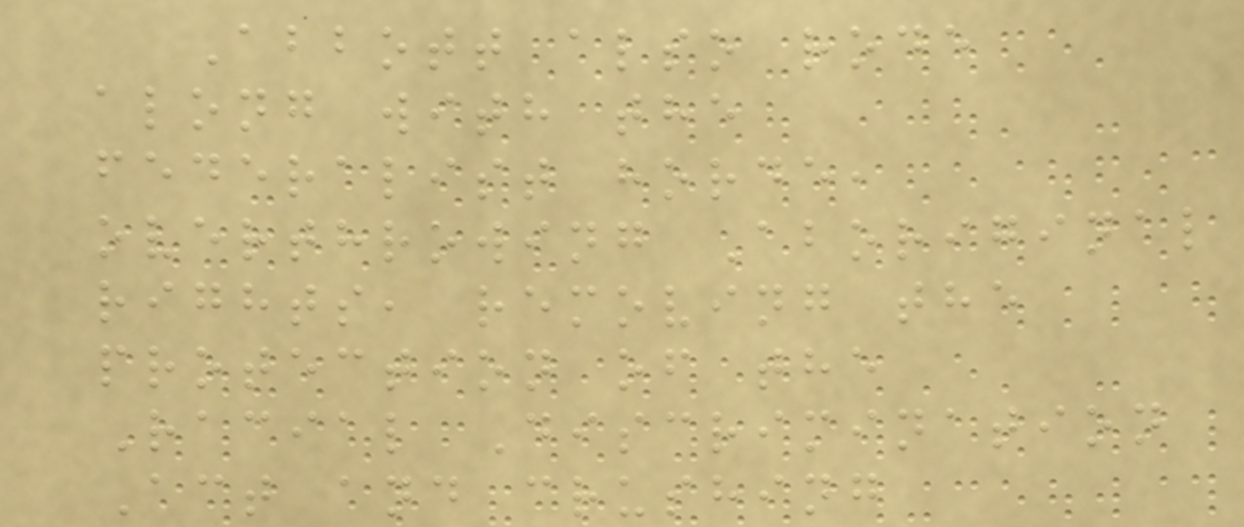Abbott also rode
along with the
federalist horde,
overthrowing Aboriginal
rights, removing the
protection of the
Racial Discrimination
Act and crushing
